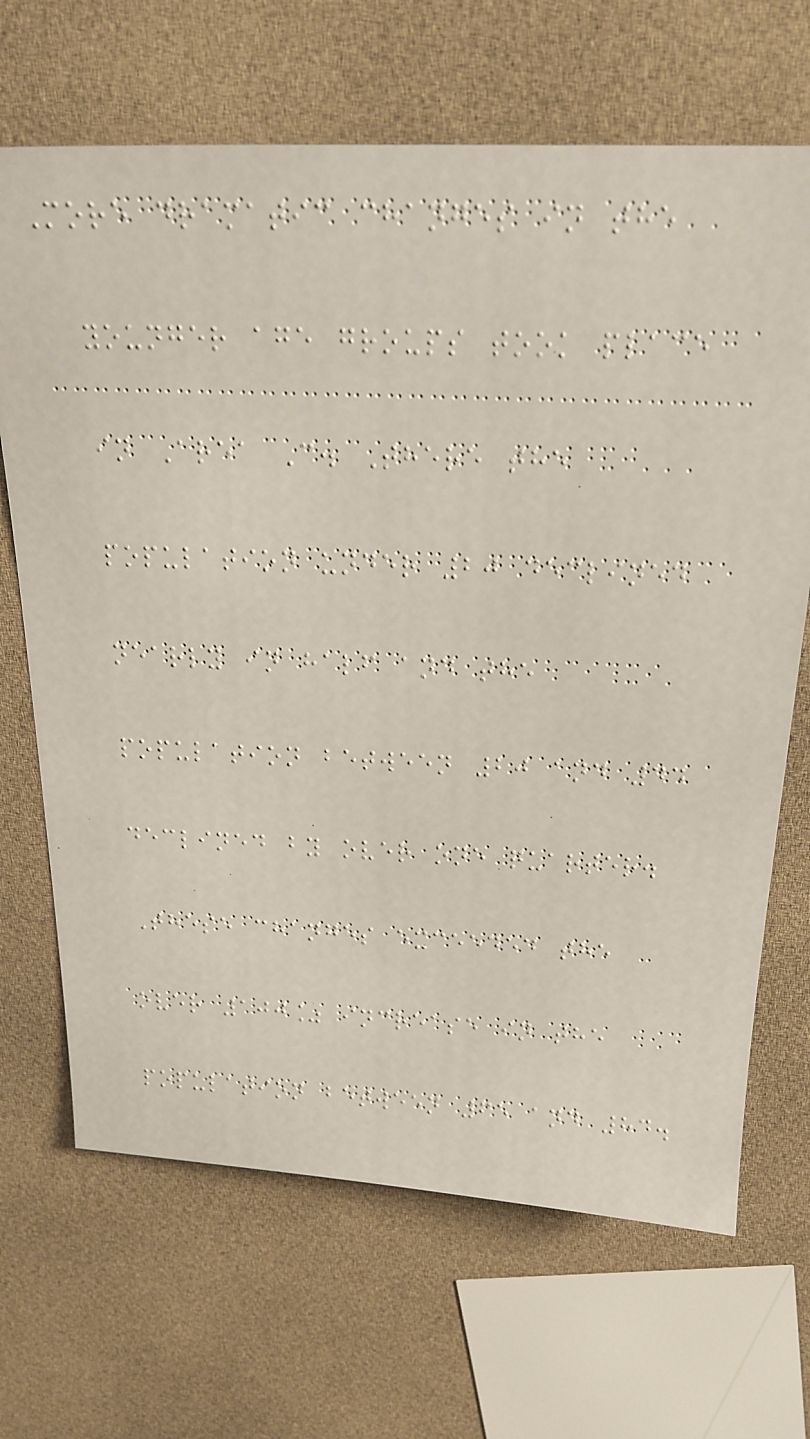More dramatic changes in the
younger age groups took place
in Area C. There the
population under 20 declined
nearly in half and the
population between 20 and 44
declined by over one quarter.
These changes exceeded the
over 100% increase in the
population between 65 and 84.
